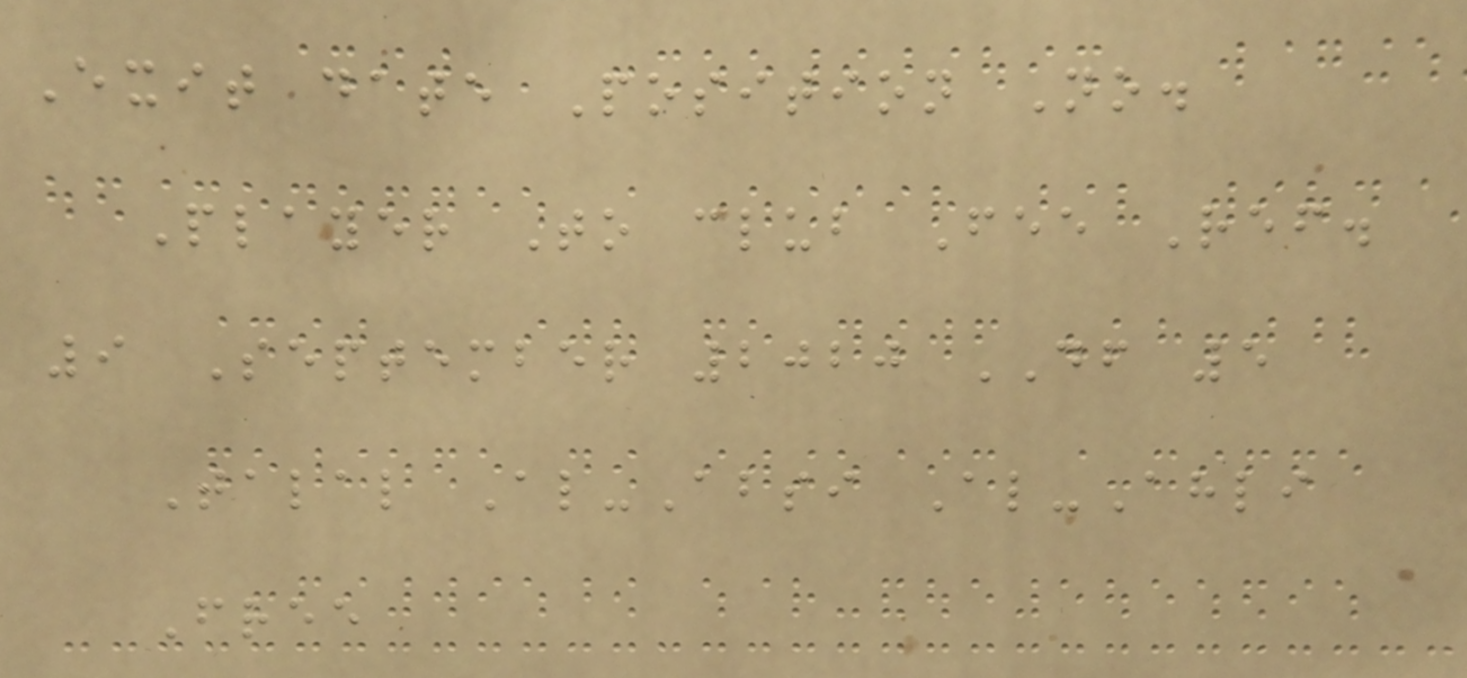Exit date Position No.
Player To club Fee Ref.
9 September 2020 DF 5
Talal Al-Absi Al-Ahli
Free
